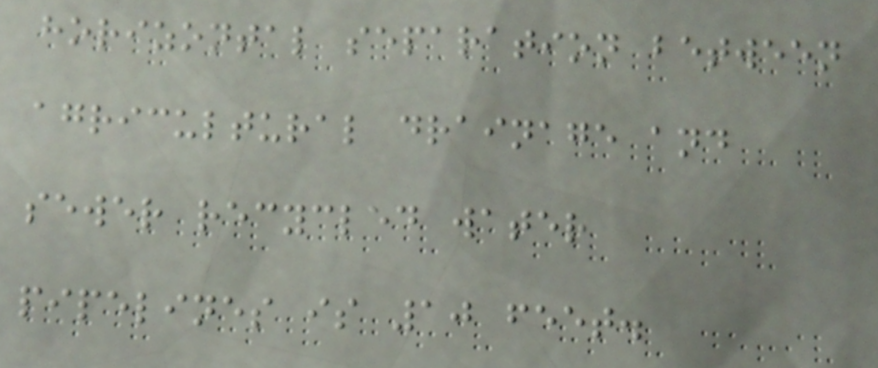horizontal separation between
agricultural drainage and
sewer recycled water
pipelines is 10 feet.
